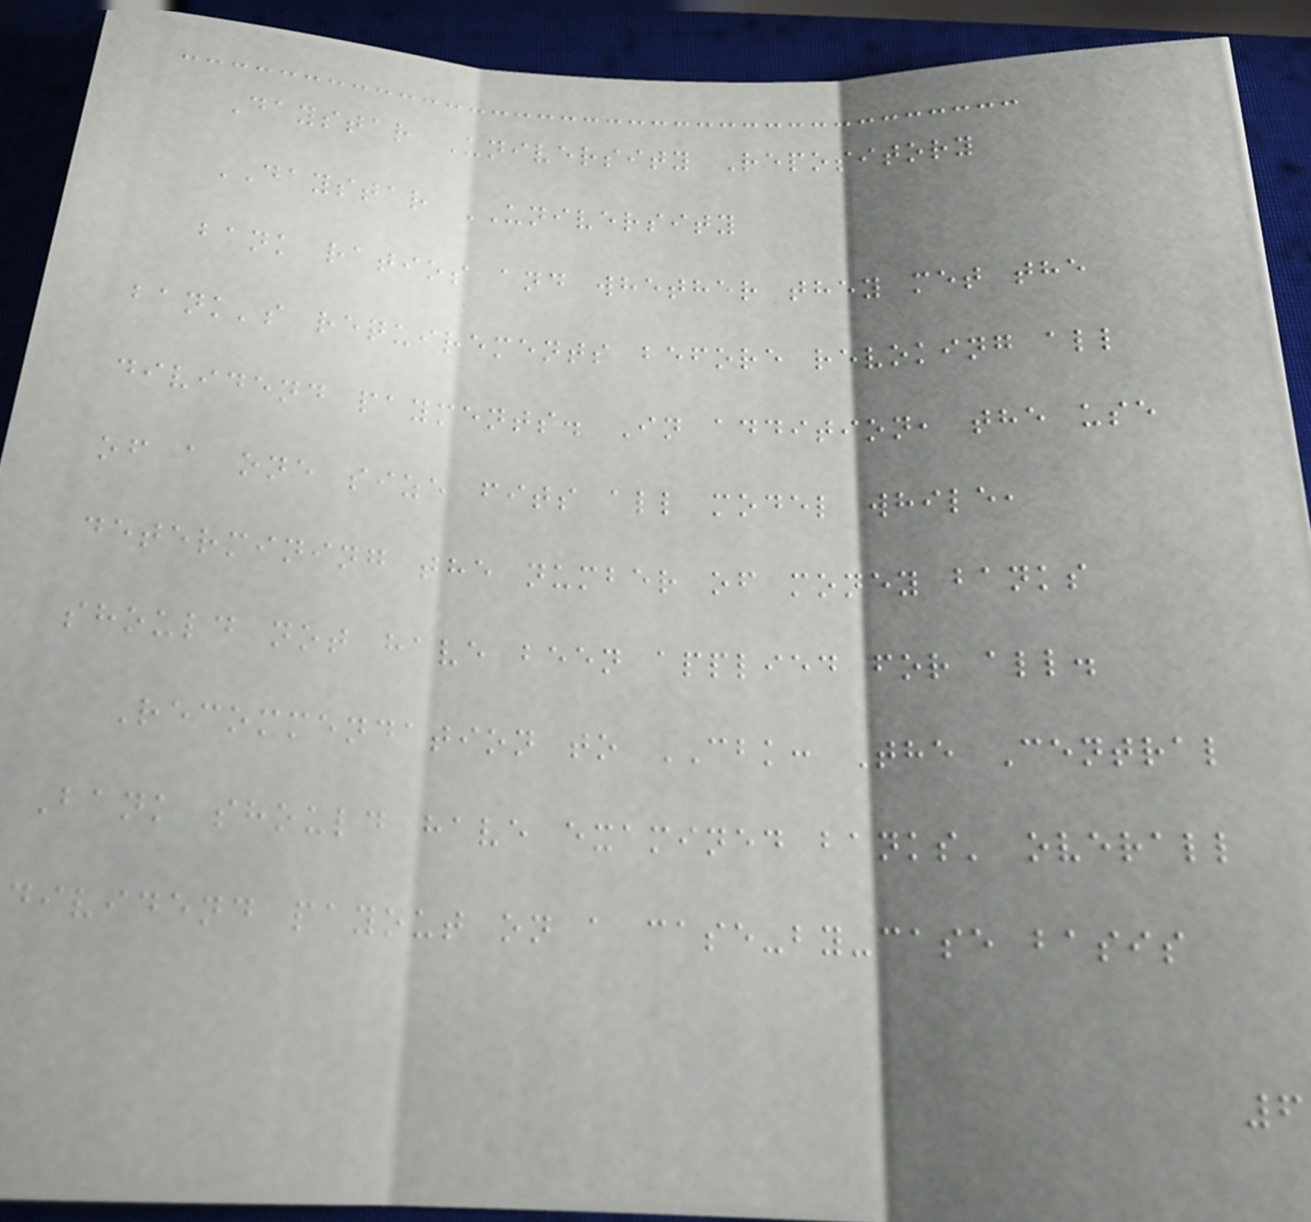Daystar University Repository
DAYSTAR UNIVERSITY
bank ratios and whether they met the
bank's requirements before revoking all
dividend payments. In addition, the use
of a one size fits all model while,
determining the number of money banks
should not have been applied for all.
Recommendation to CBK: The Central
Bank should have examined banks' overall
dividend payout on a case-by-case basis
6
